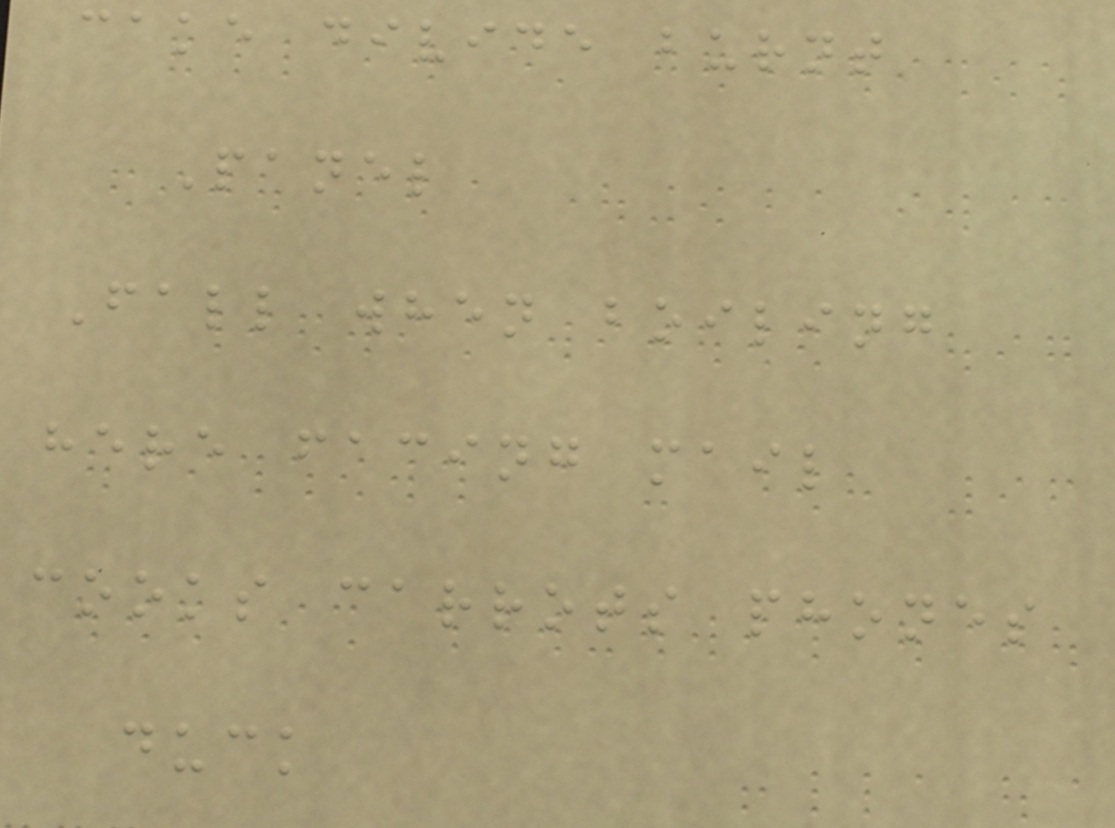cake divide burnt
Panel
Fall when boiling
here facing mail
cooks carrots phones
duck
